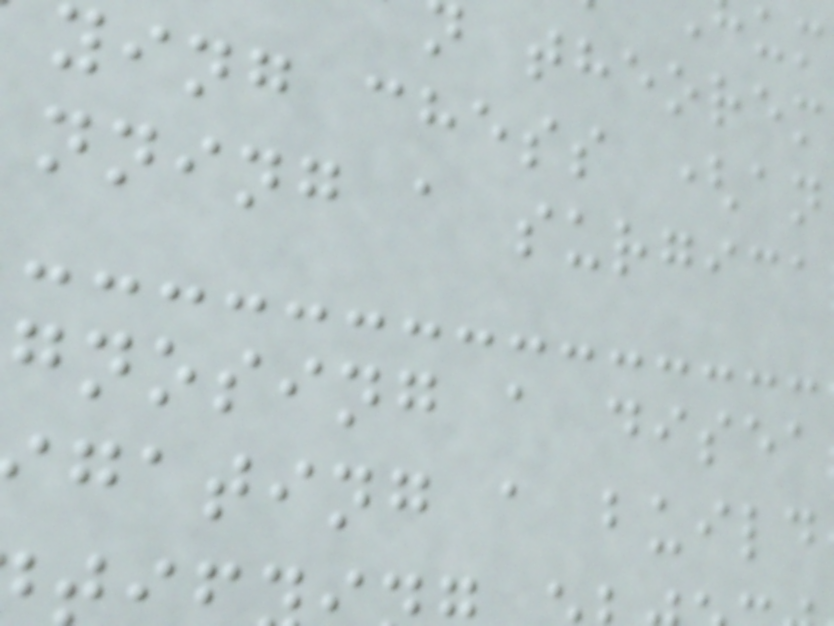theorem
ying chess (an
nning a surgica
gnosing a disea
gating a build
